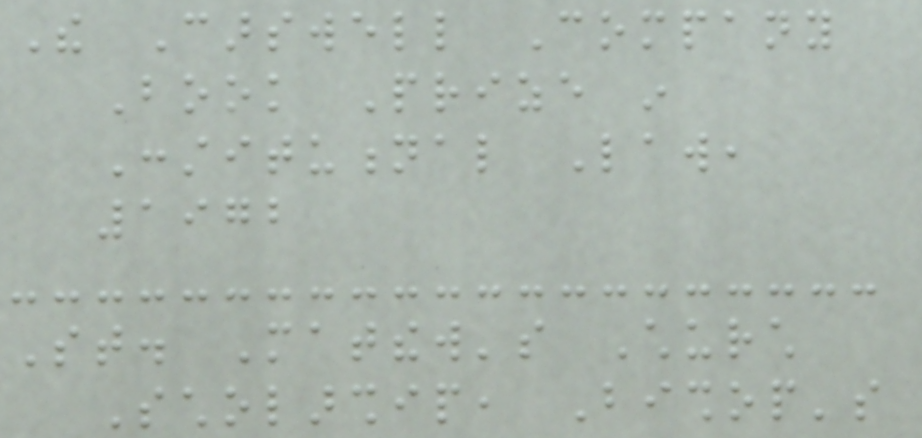The Carswell Company
Book Prize in
Constitutional Law,
1972
St. Matthew's Church
Scholarship, Bishop's
